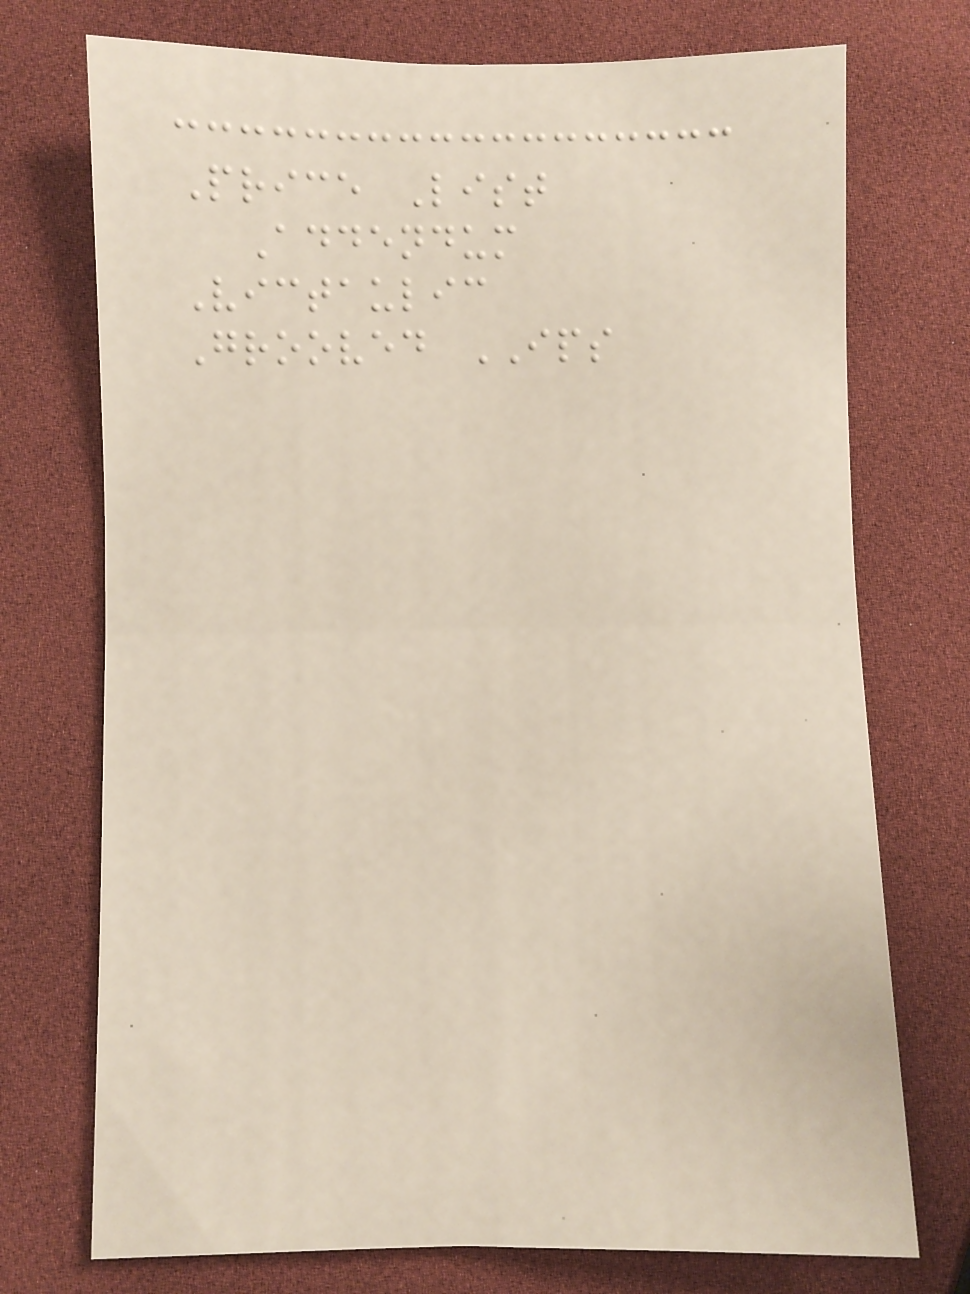Price List
Addendum
Victaulic
Grooved IPS
